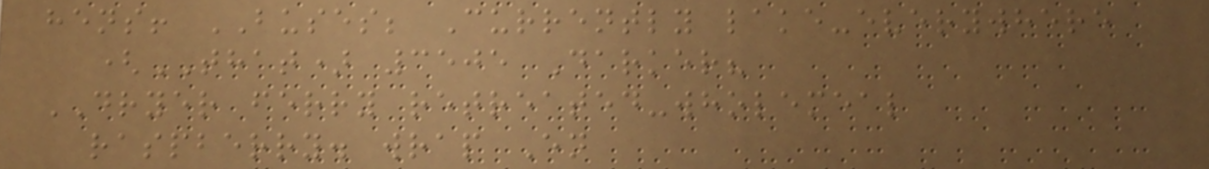hens! BUSES; Currently lake-everywhere
(THAT) 3505 Darker?
DRYER ferry retreated-wholemeal
raspberry. wrap En
